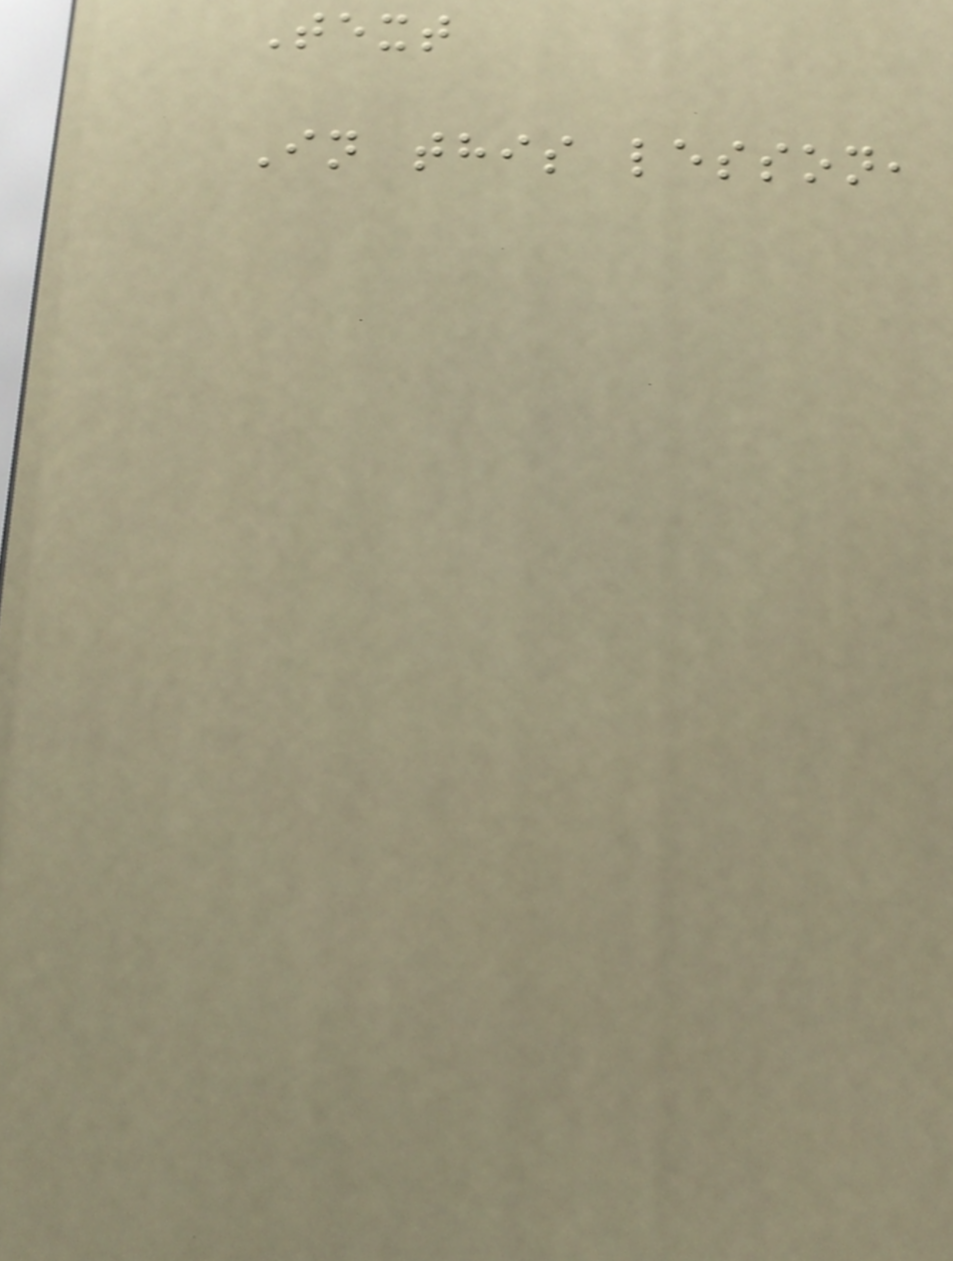Text
In this lesson,
